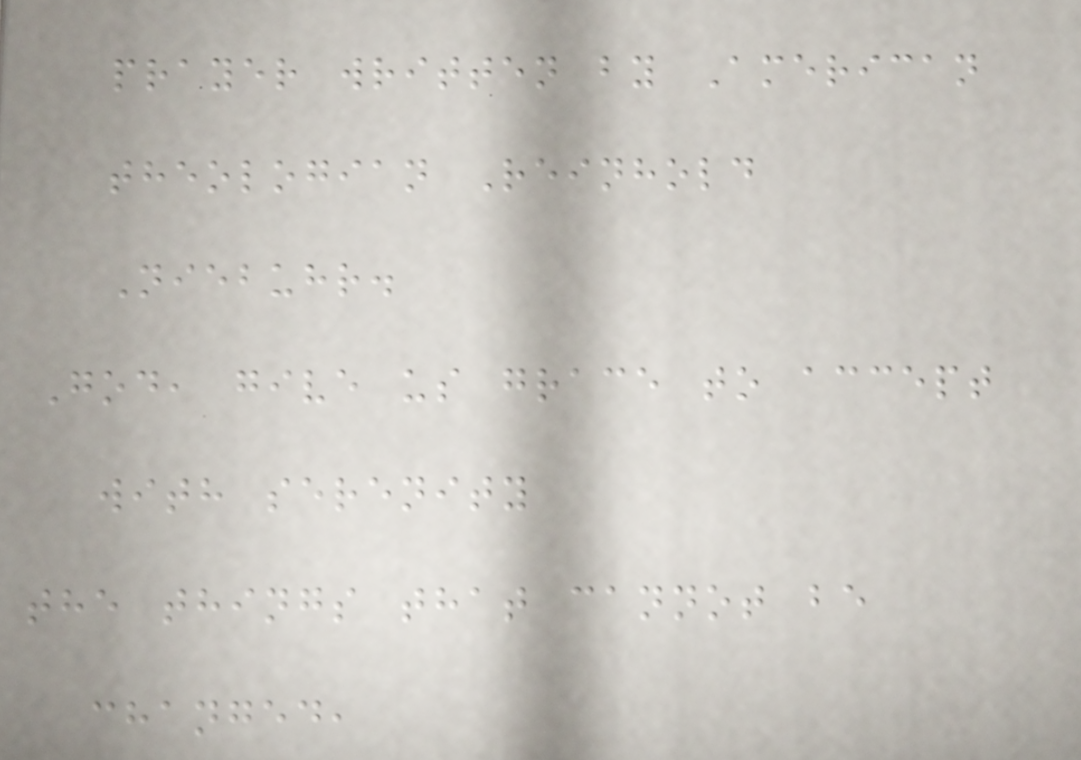prayer written by American
theologian Reinhold
Niebuhr.
God, give us grace to accept
with serenity
the things that cannot be
changed,
